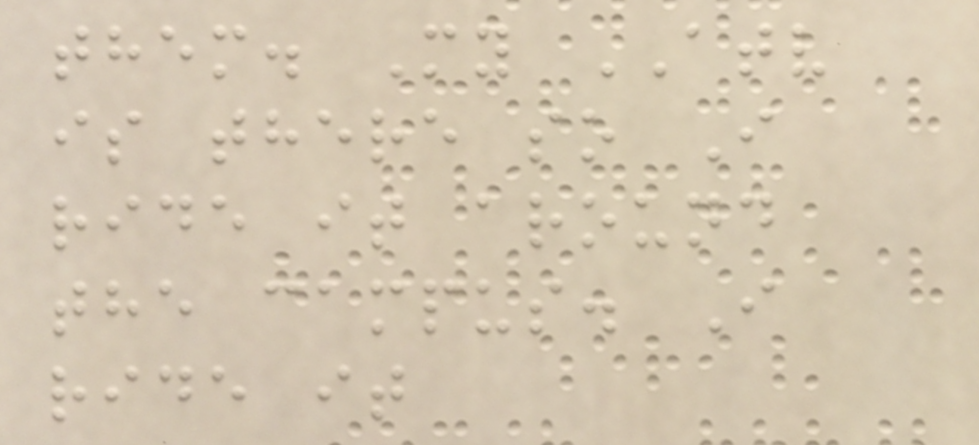them. My ATV
is there so I
ride it around
the campus. I
ride it
